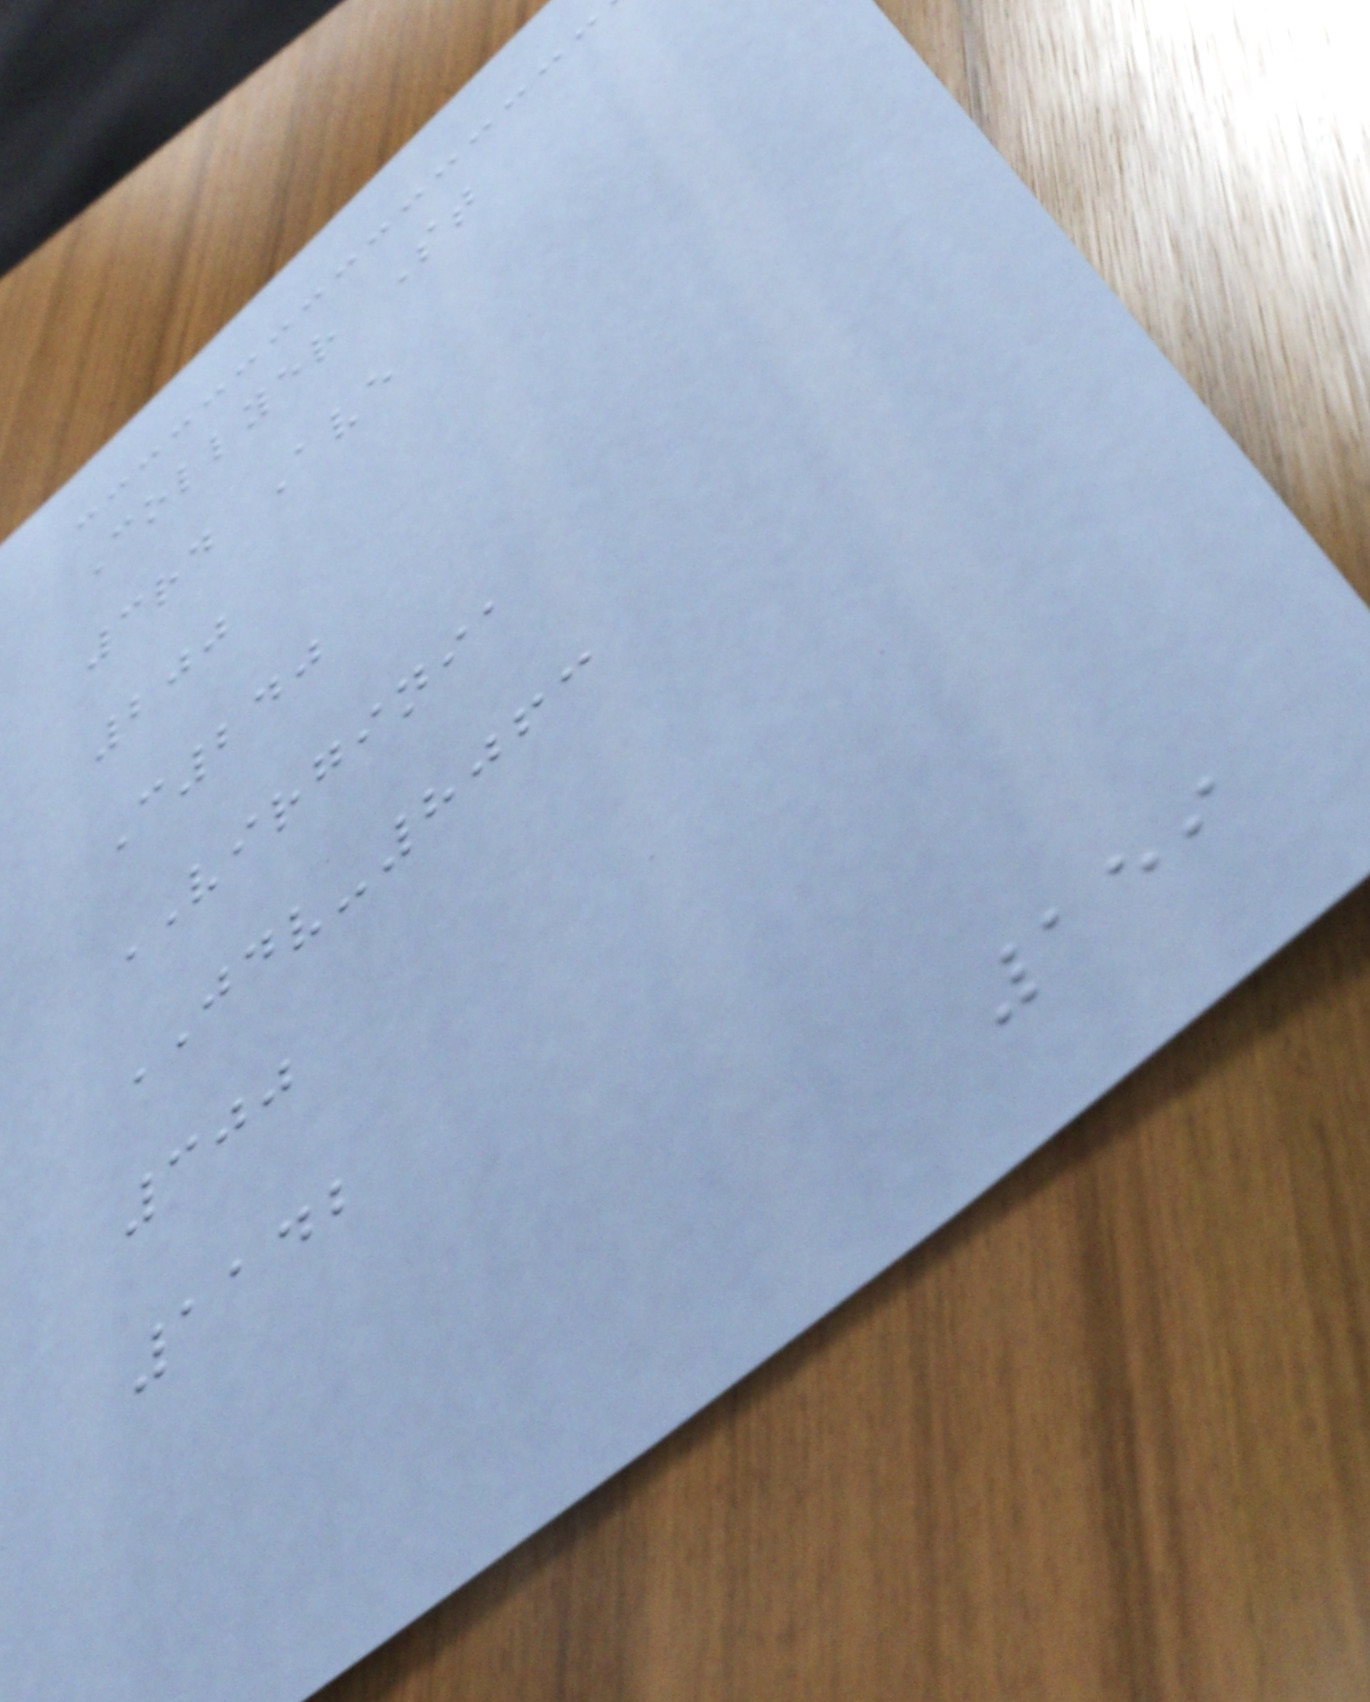Collyer St
3rd Ave
200
C240
VIRGINIA
JDV-8063
300
1142
159
